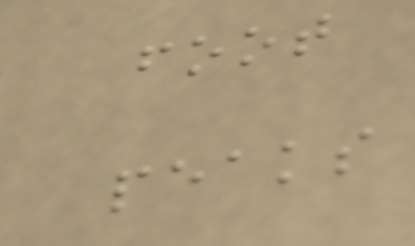foot
peaks
